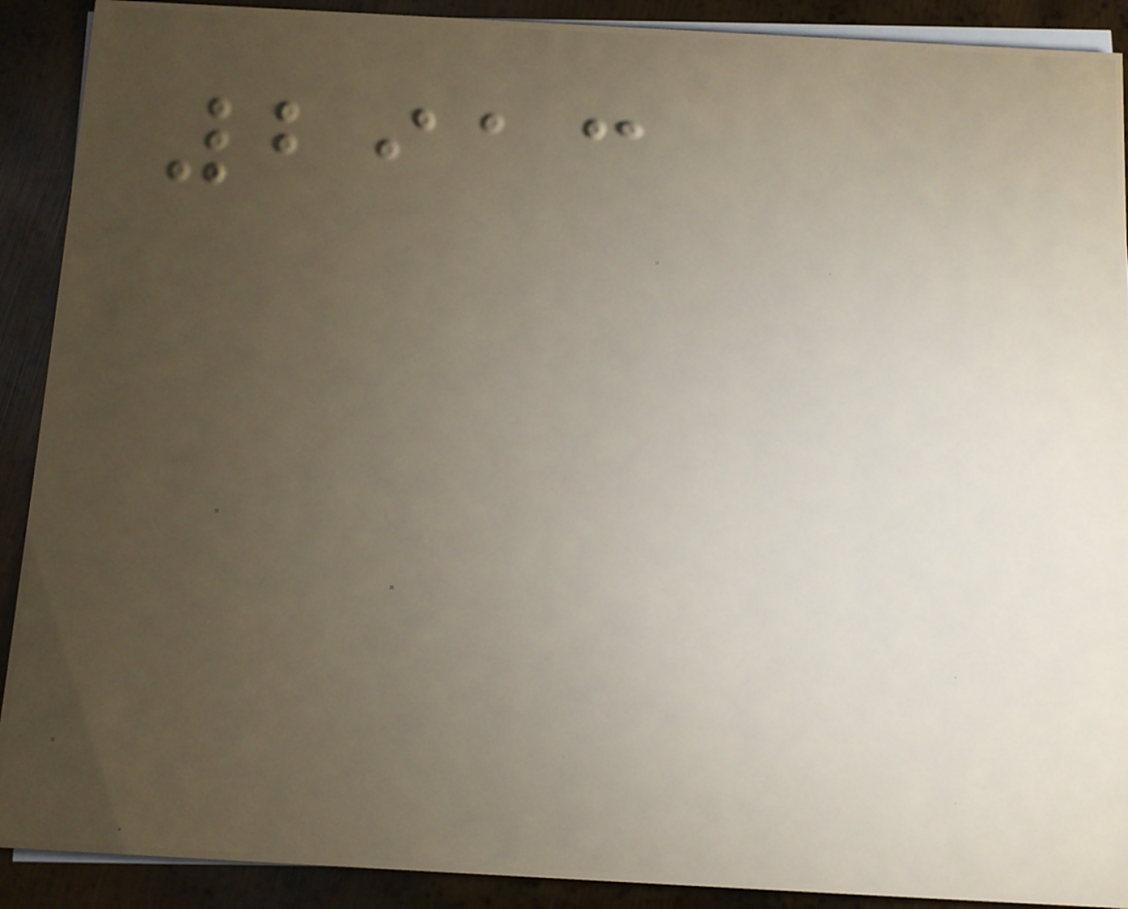2913
